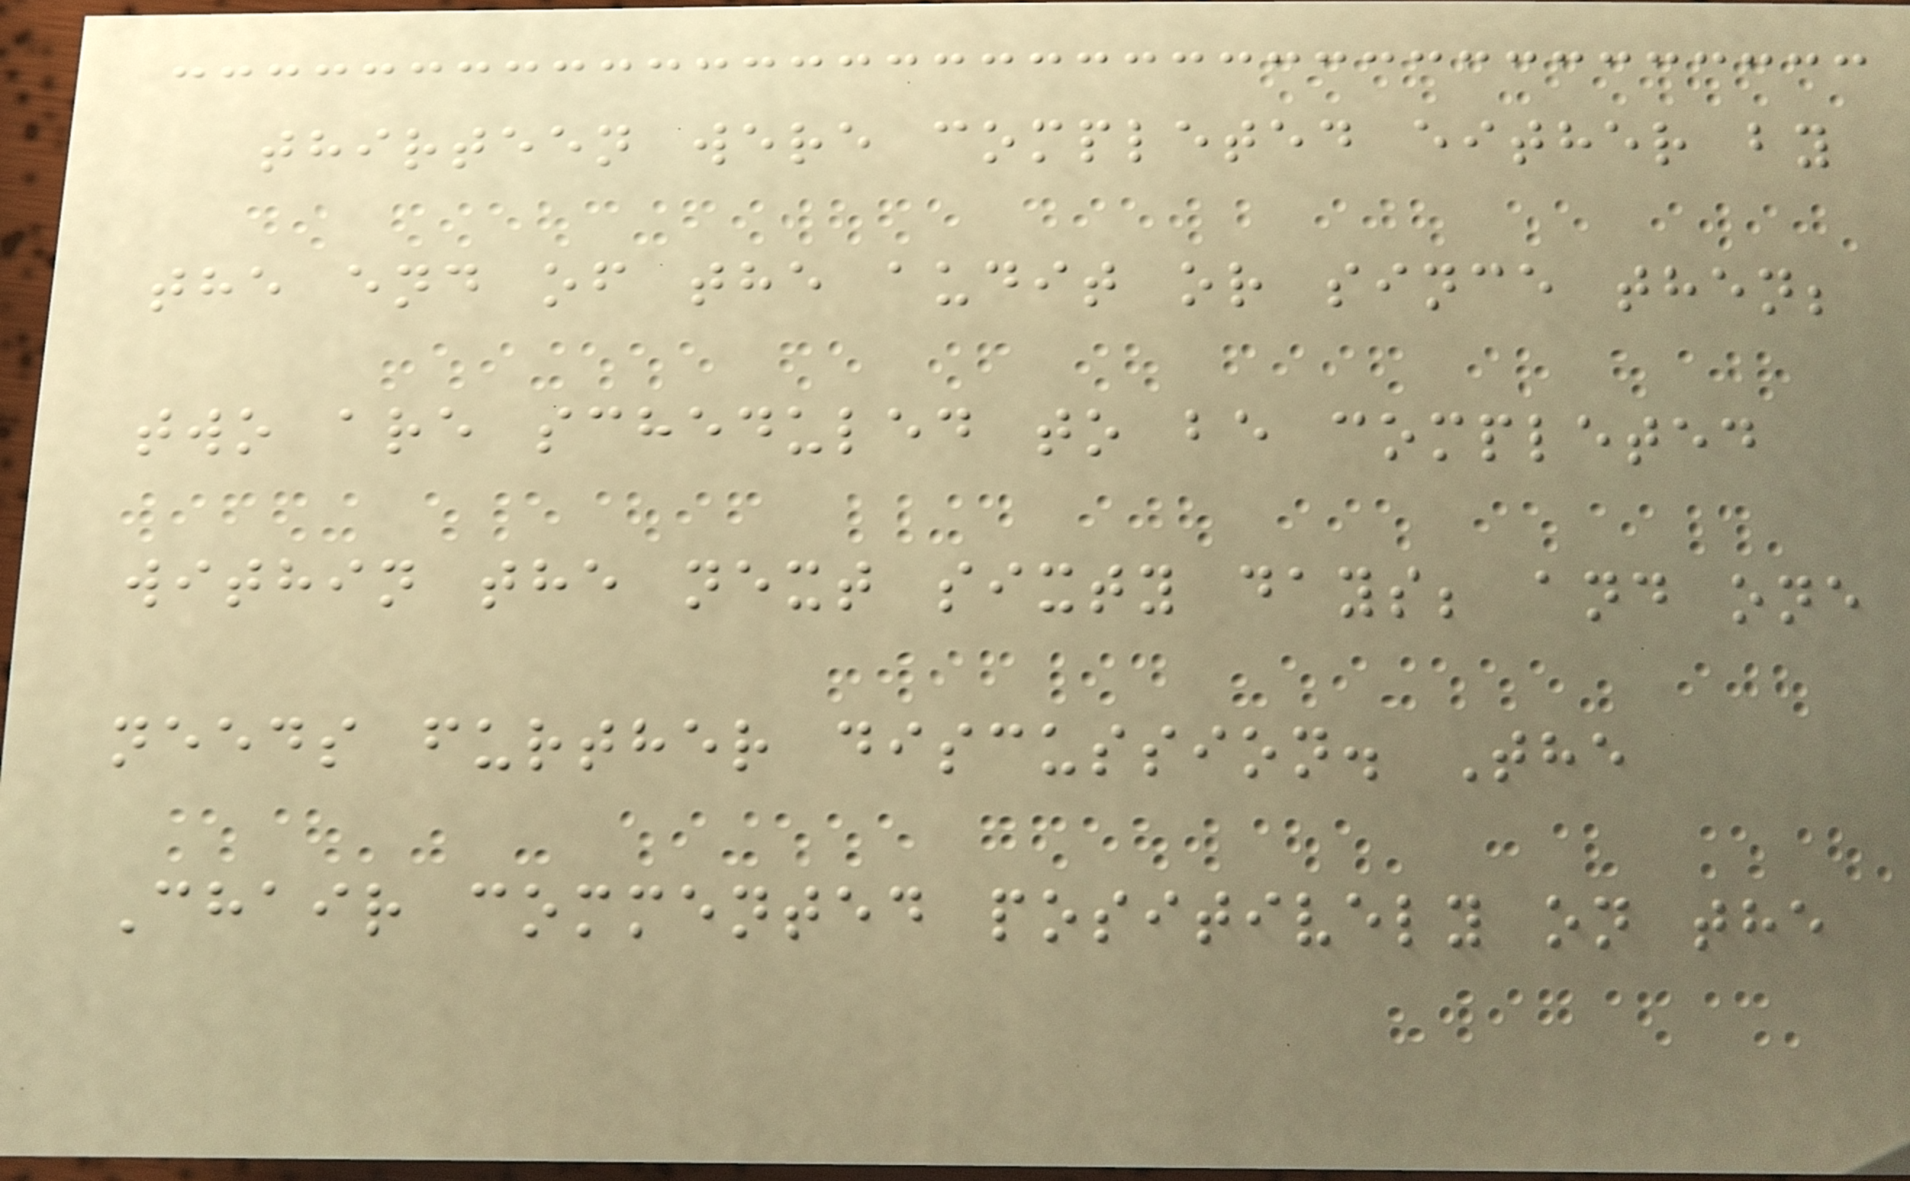thirteen were completed either by
the end of the audit or since then;
two are scheduled to be completed
within the next sixty days; and one
needs further discussion. The
Chair commented positively on the
